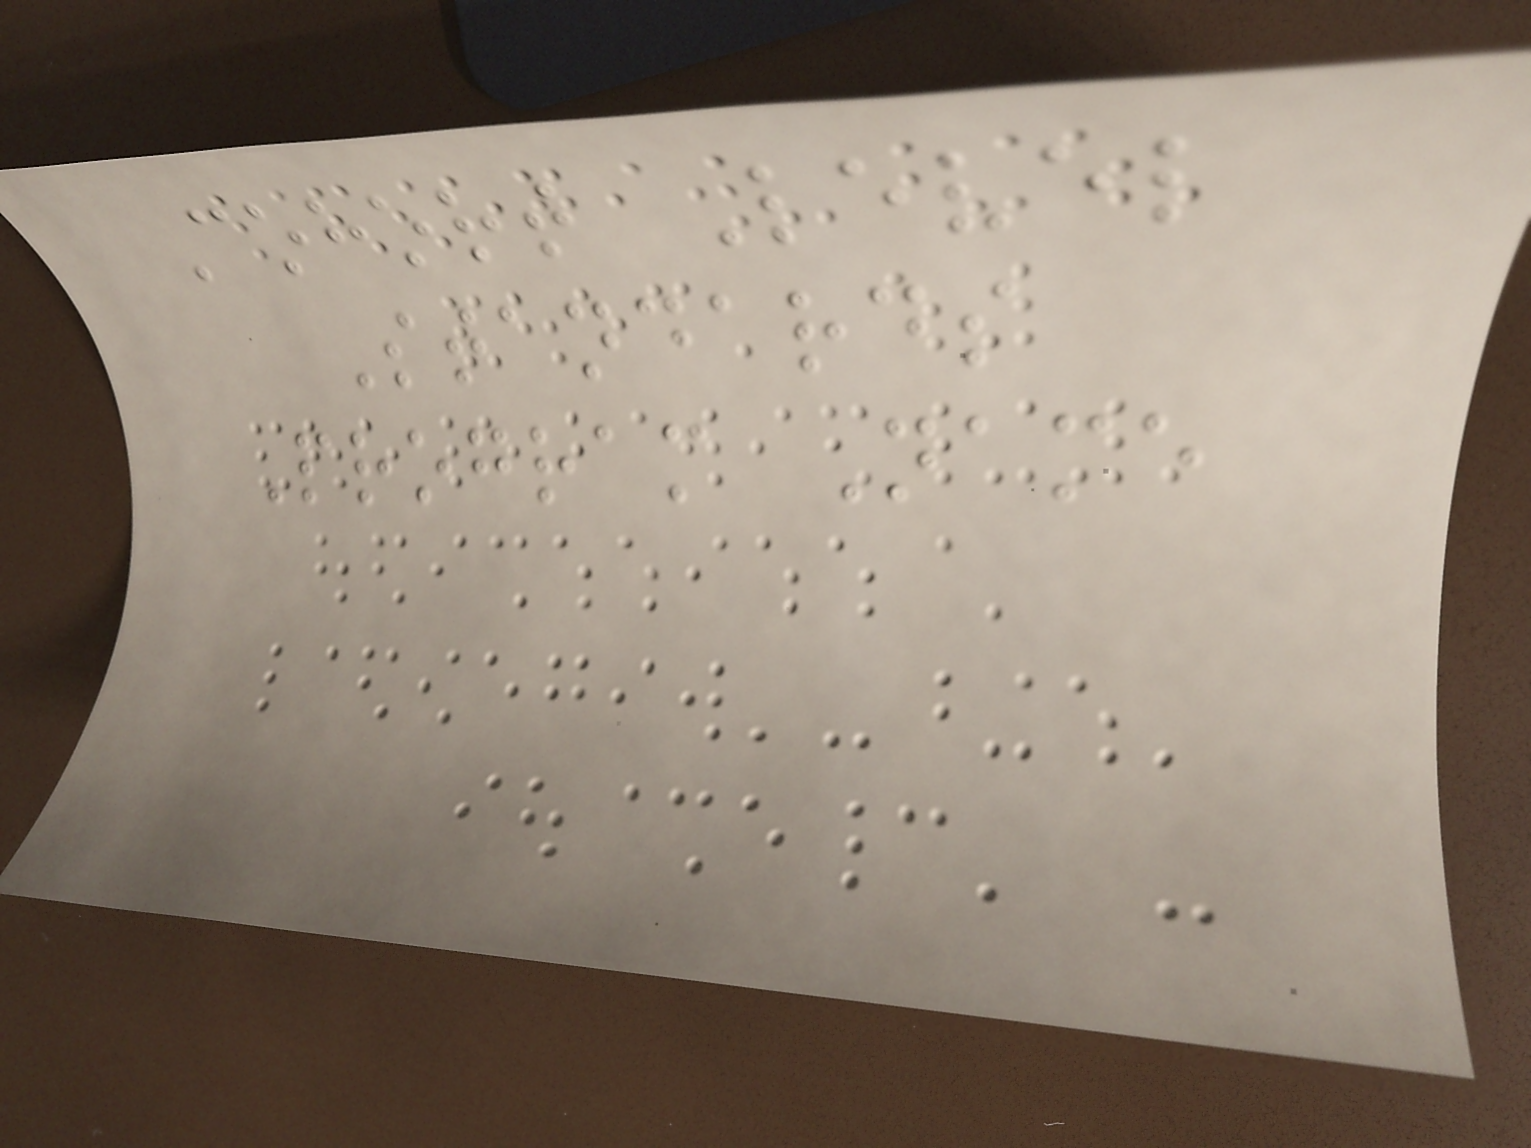Cohort Level
Standards
Program Name
